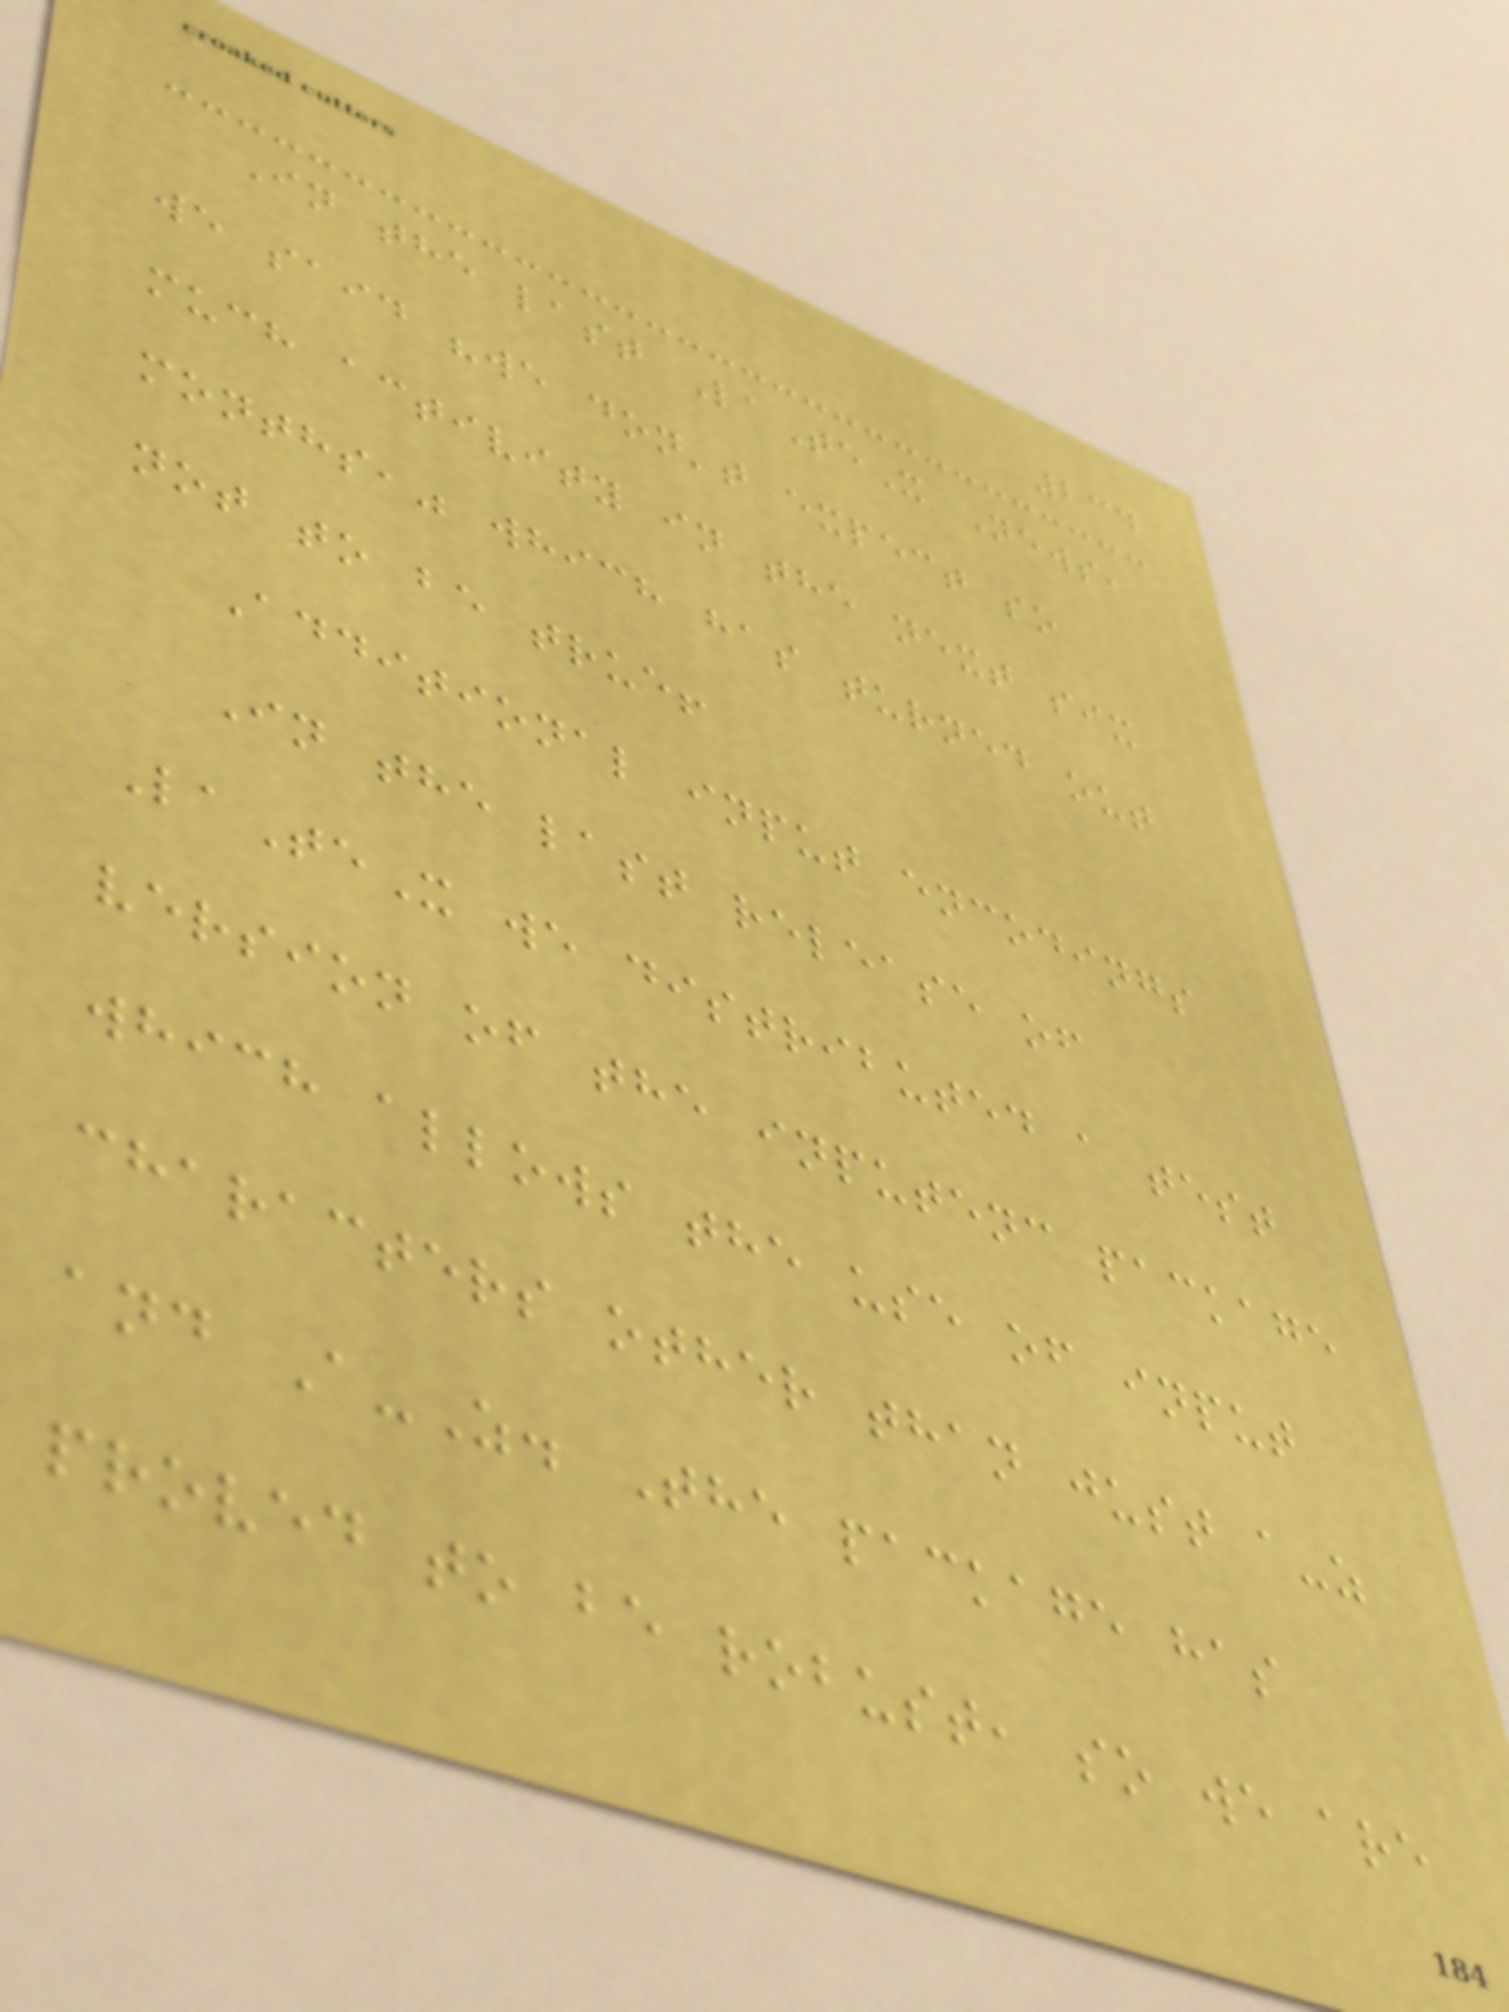234
In the last LaTeX News,
we said "we don't expect so
much activity in the next six
months," which has turned out
not to be true!
Additional input encodings
In the last release of
LaTeX we distributed a test
version of the inputenc package
which allows the use of input
characters other than just a-z
and A-Z. The package has
proved to be robust, so we are
